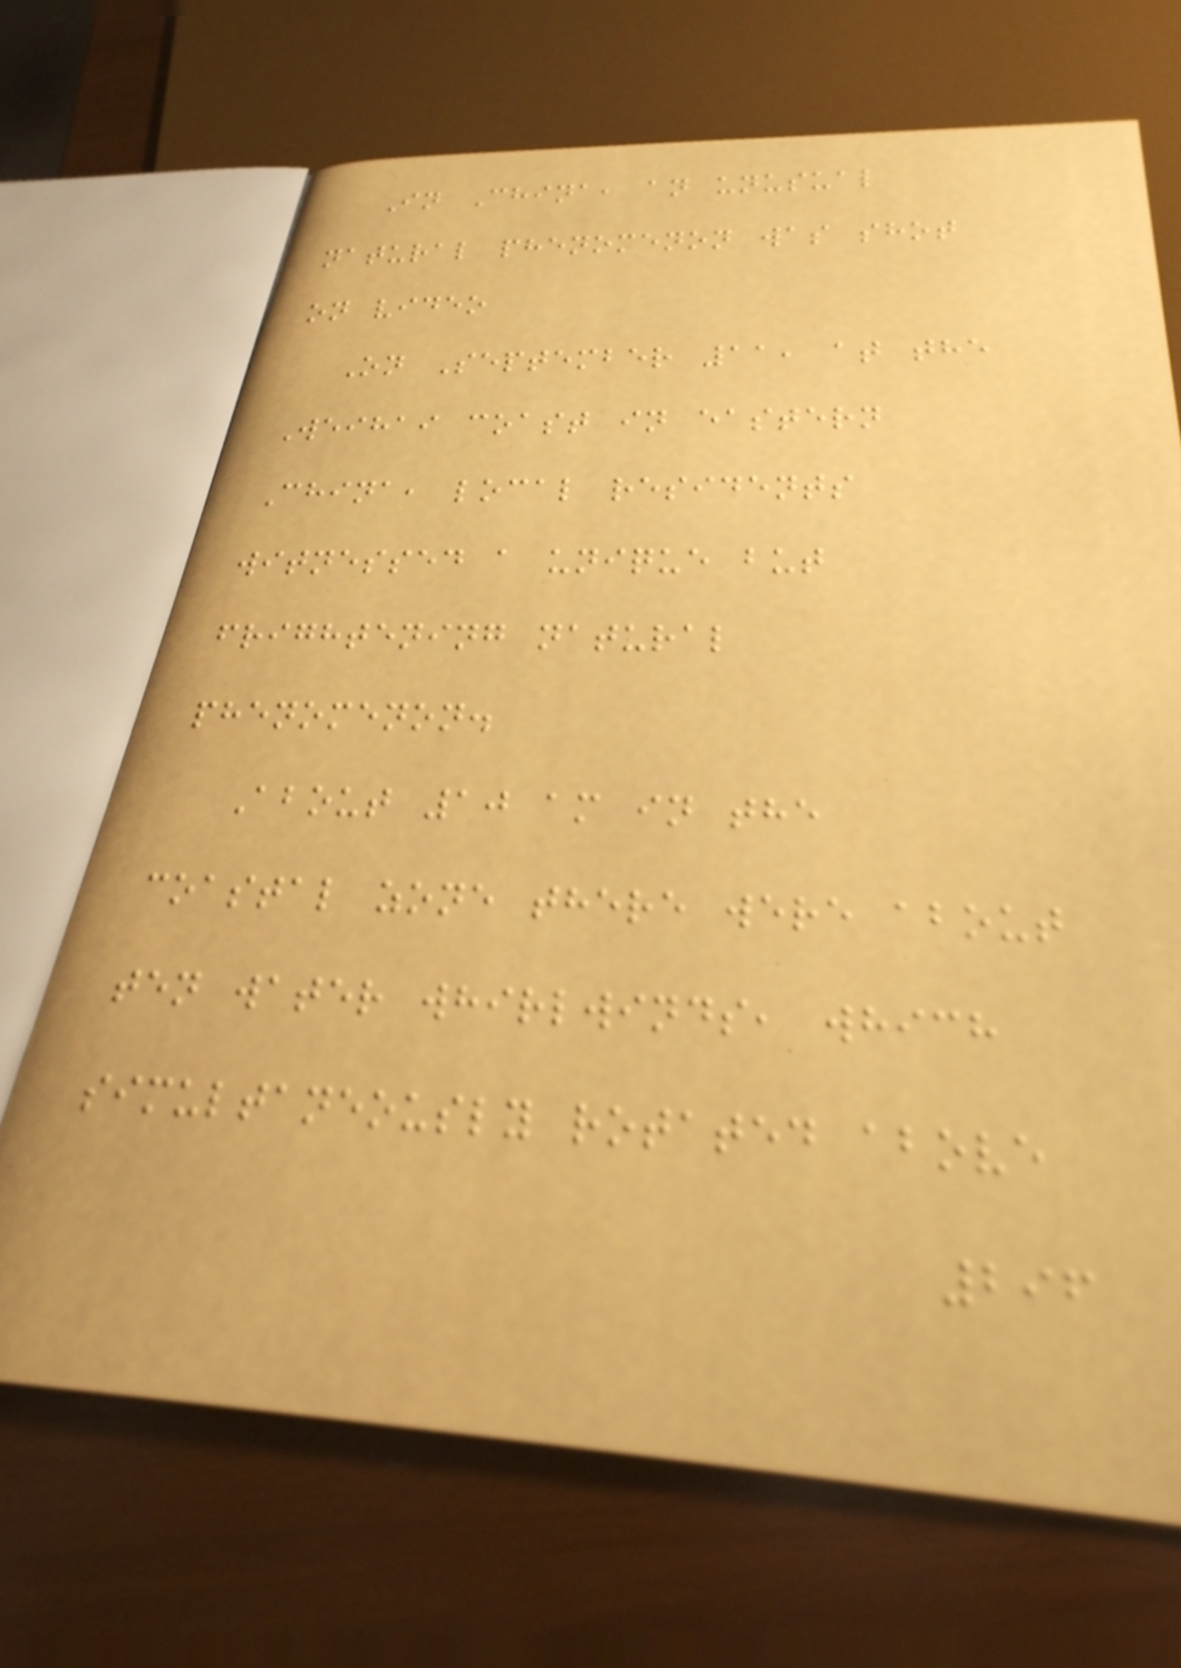In China, an unusual
natural phenomenon was shot
on video
On September 11, at the
Weihai coast in eastern
China, local residents
witnessed a unique but
frightening natural
phenomenon.
About 10 am in the
coastal zone there were about
ten water whirlwinds, which
simultaneously rotated above
296
